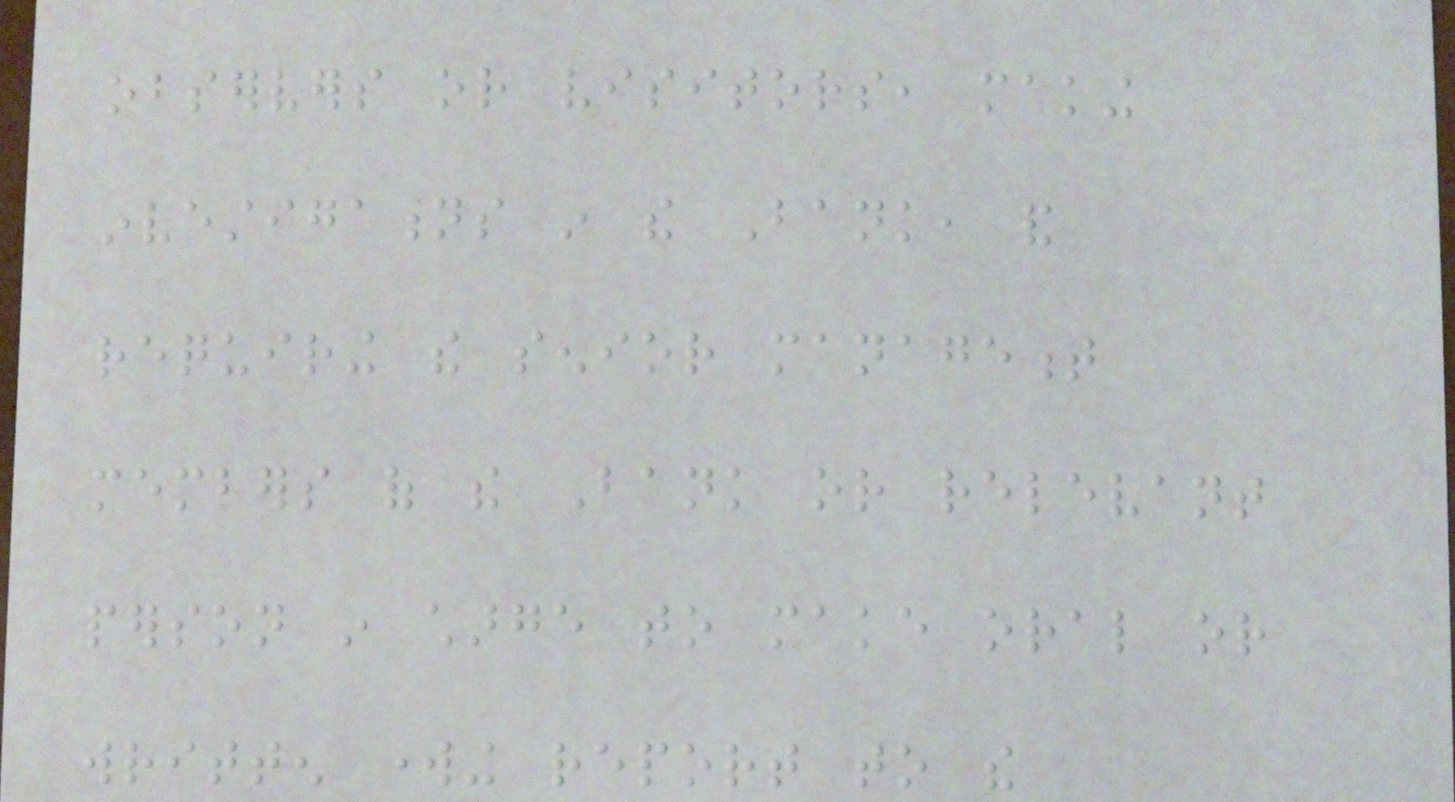observers or visitors, making
investigations in the Bank, and
requiring the senior management
members of the Bank or relevant
person in charge to make oral or
written working report to the
